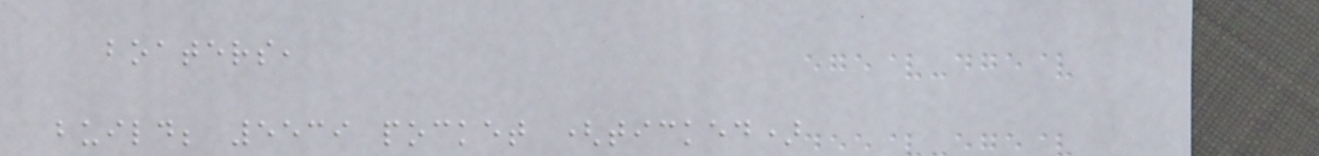boaters,
build; 5539 pocket (ticked)
